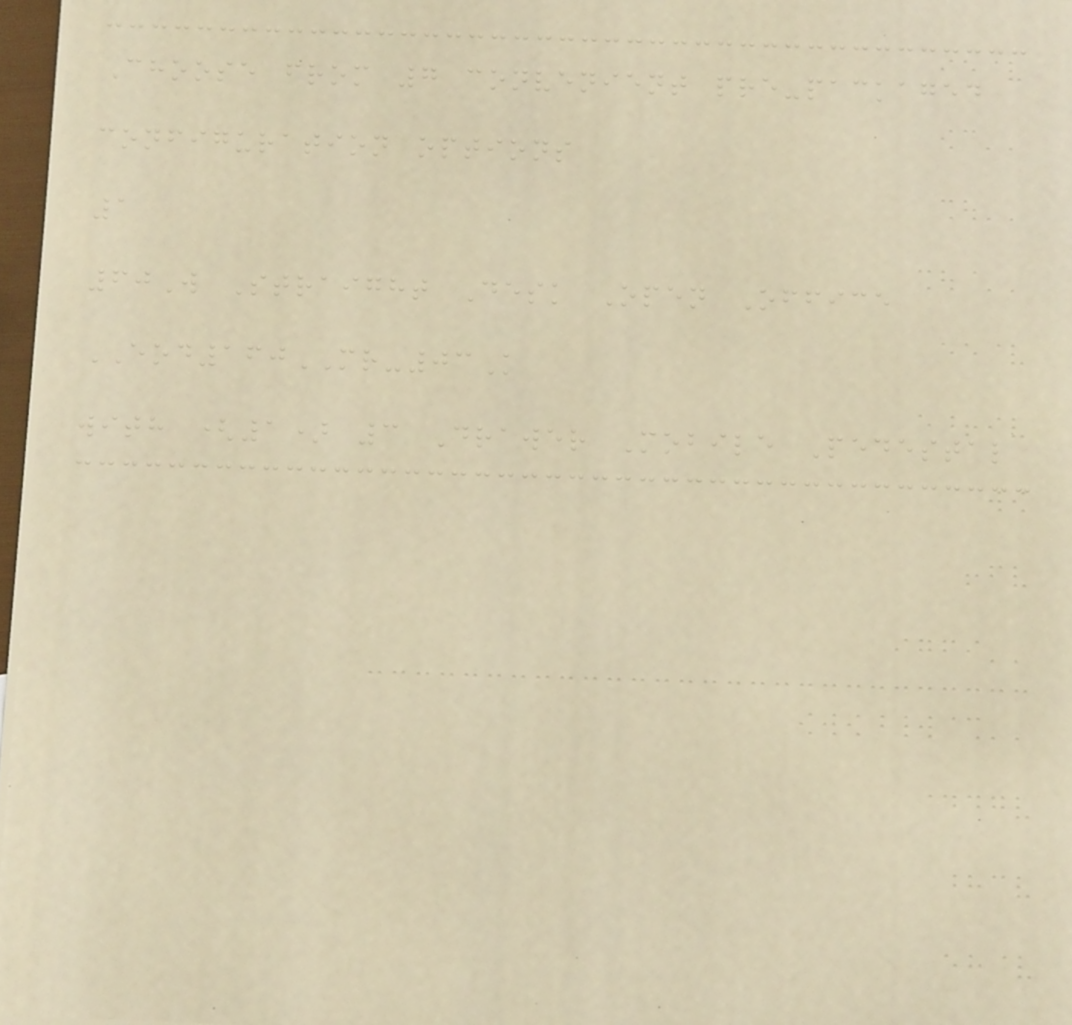Choose from 7 convenient pre-packaged
configuration options
1
60W Straight Desk Open Office
EOD160MR-03K
with (1) 3 Drawer Mobile Pedestal
